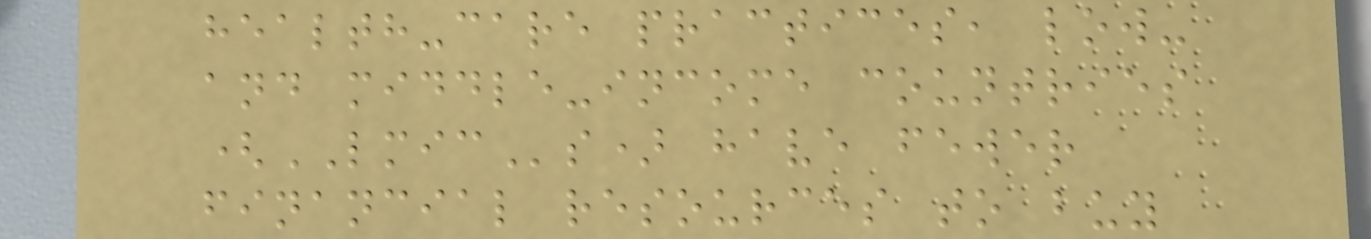health-care practices, low-
and middle-income countries
(LMICs) have fewer
financial resources to buy
